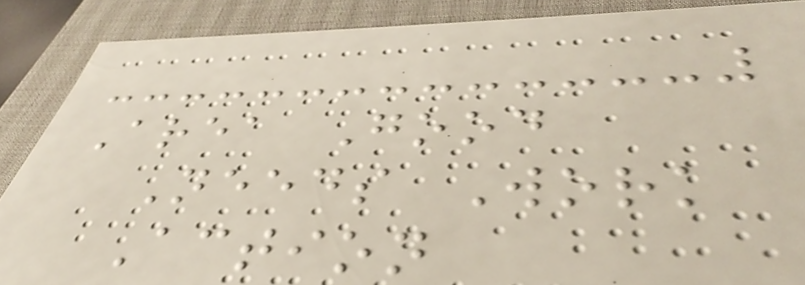Area Good
Needs Work
Action
